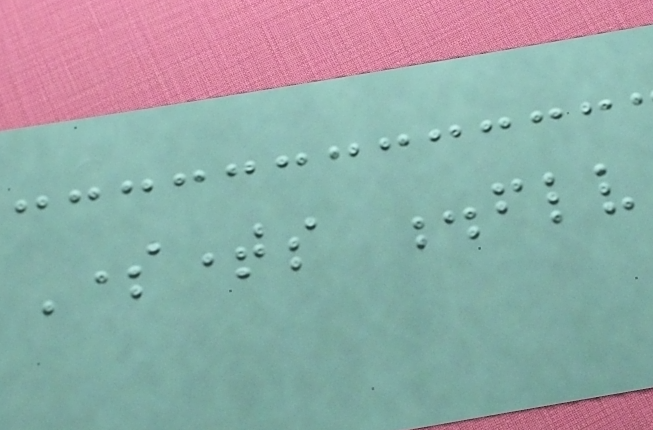Sometimes .flv
